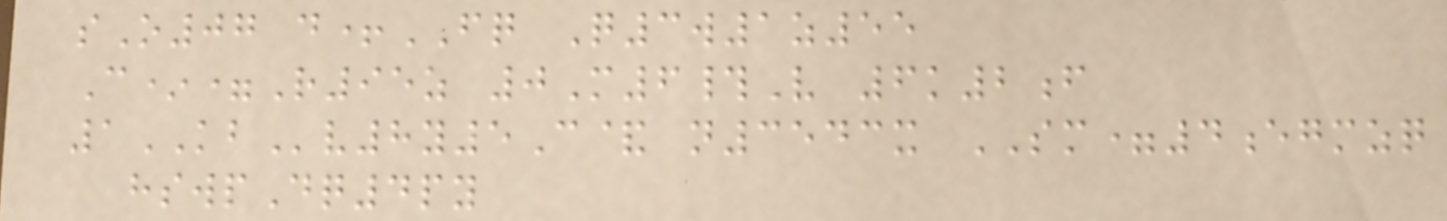sO07 d+FQ Q3w1z55
C*=R95z 0M6#V 6k2f
1KBv8y5C& n3543x SM=4egmzq
hswpDq4py
